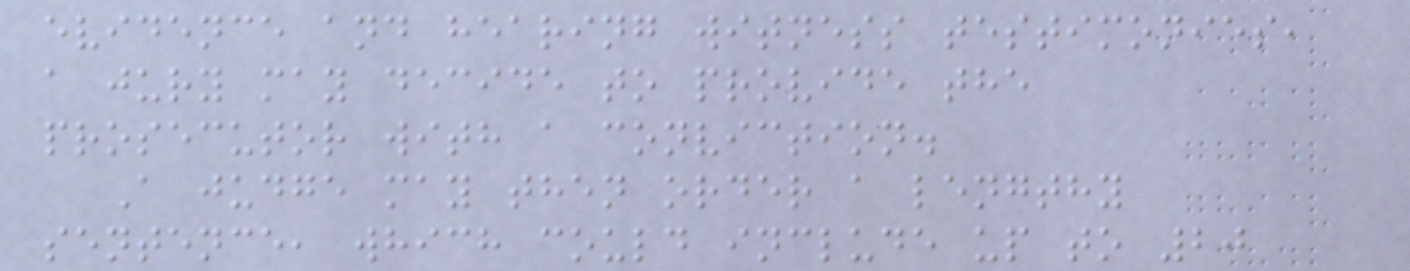evidence and hearing witness testimonies,
a jury may decide to provide the
prosecutor with a conviction.
A judge may then order a lengthy
sentence, which could include up to 20
